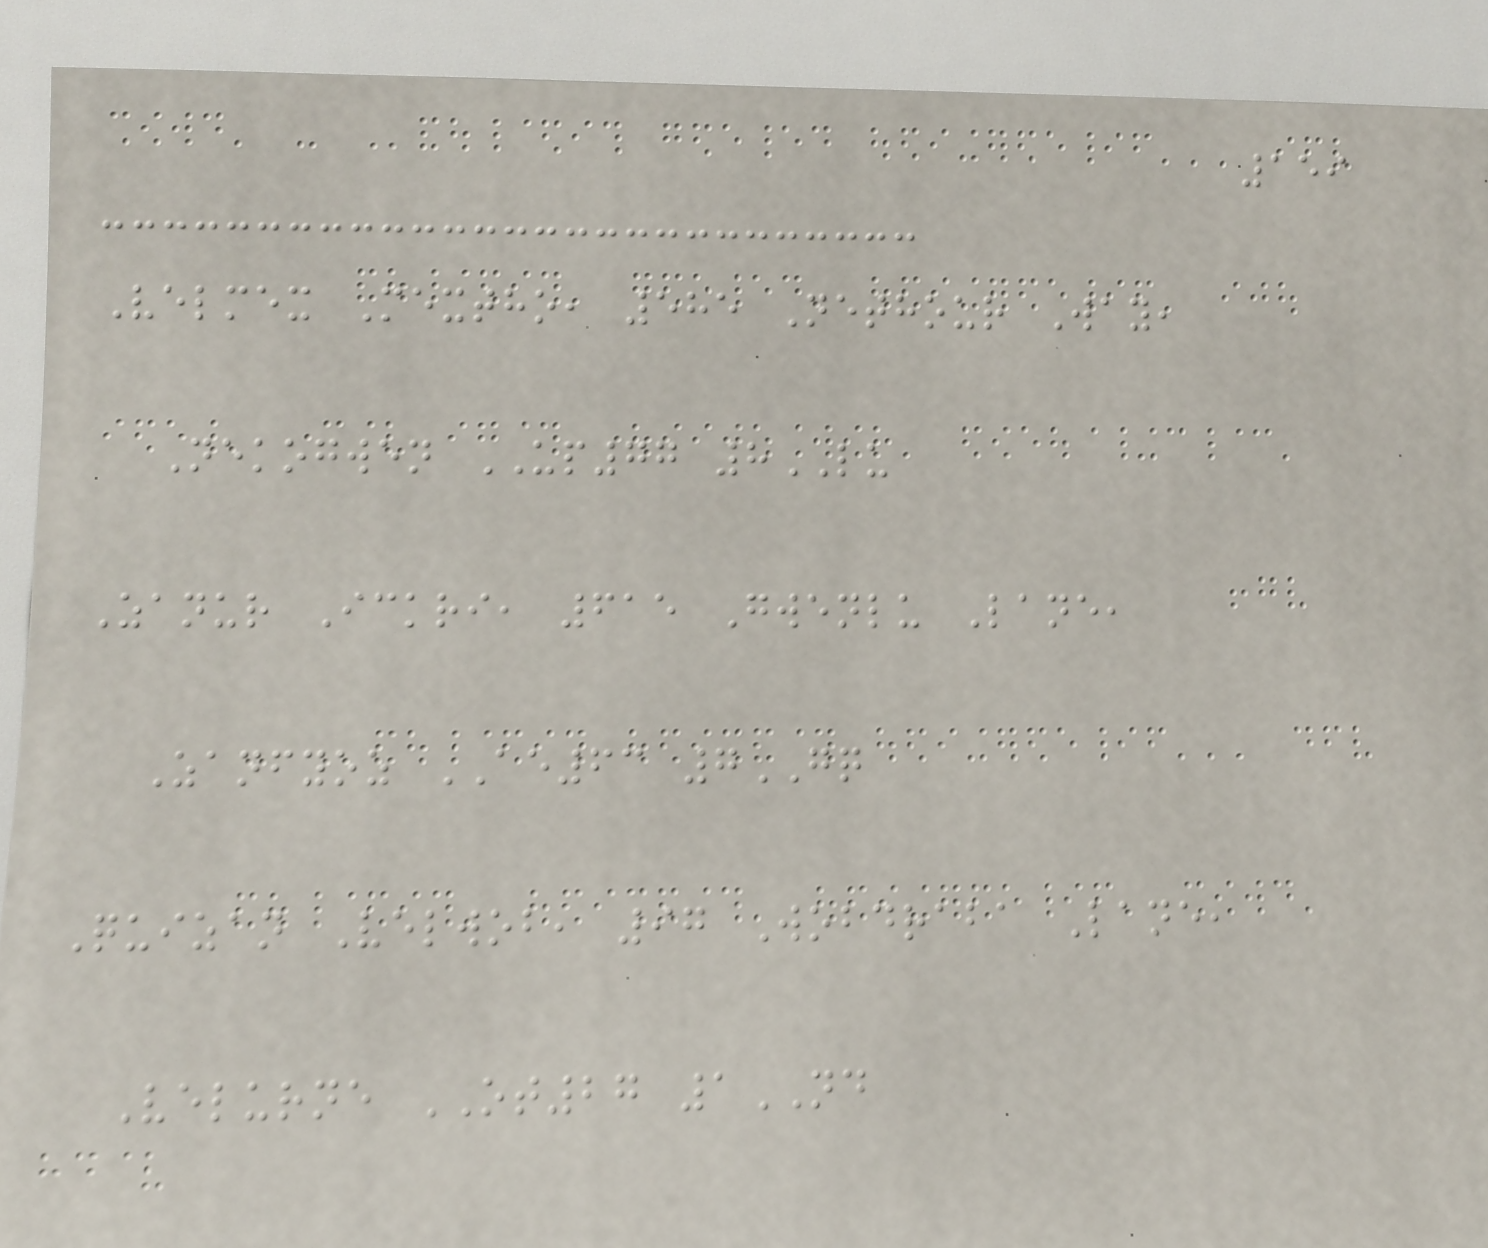159
Velmex Mextho, 585 Nethour Way,
Nekogwen UP77 8LU
Zanur Ickri, 615 Gwenlu Lane,
Zanfyoz AE63 7GQ
Quizan Velwob, 97 Wobdraba Lane,
Velurne OT27 1ND
